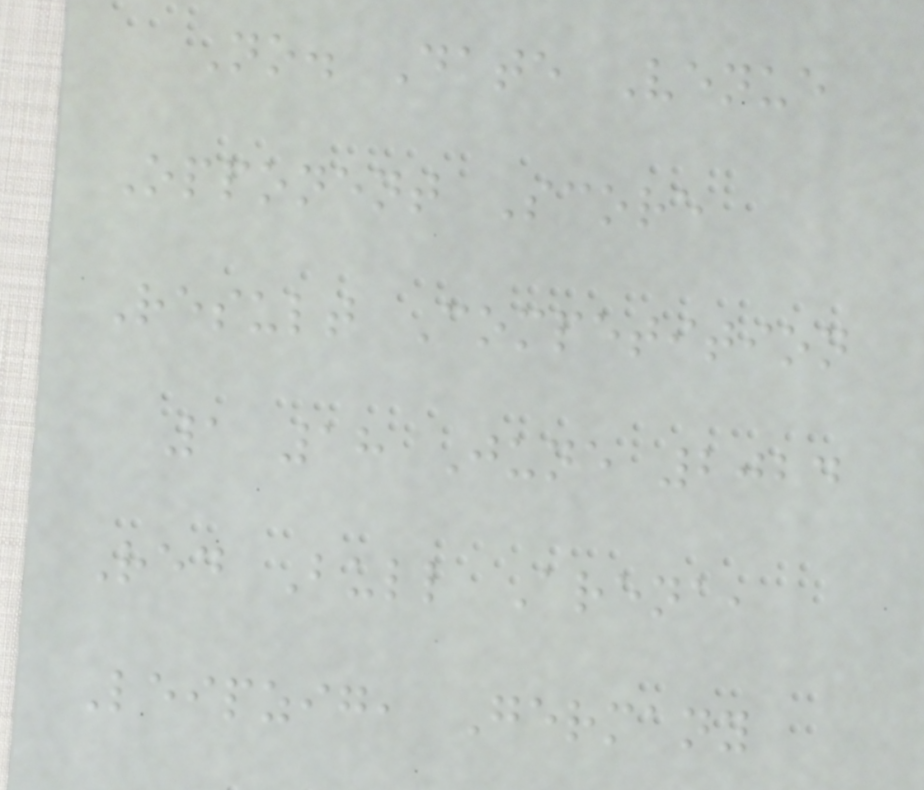No. Date Venue
Opponent Score
Result Competition
1 18 June 2024
Red Bull Arena,
Leipzig, Germany
